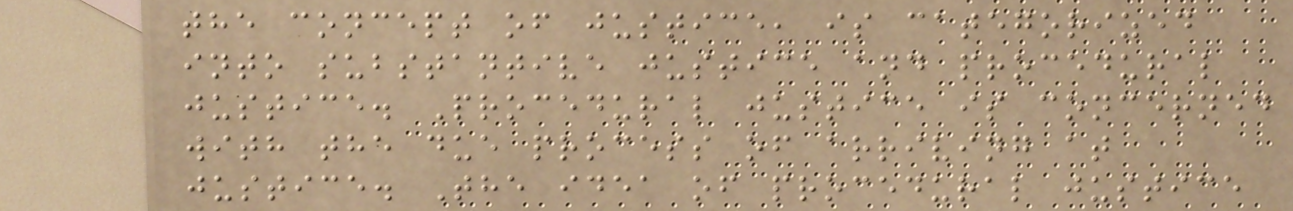the concept of justice, is categorized
into substantive justice and procedural
justice. Procedural justice is concerned
with the due process of arriving at
justice. The idea of procedural justice
